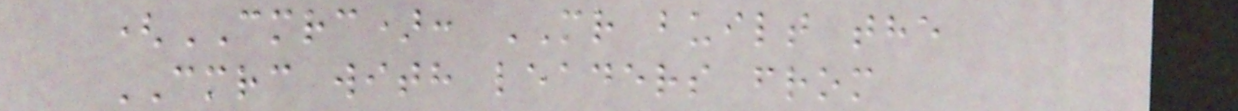(CMRC): MR built the
CMRC with leaders from
